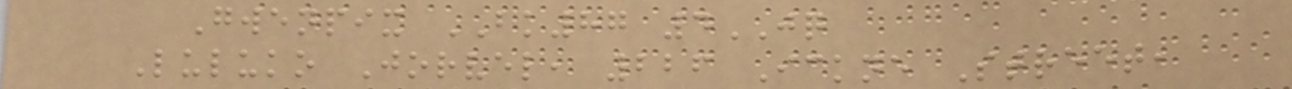Gwenpix BK87 4JQ
Luluko Jorvel, 226 Ickne Street,
